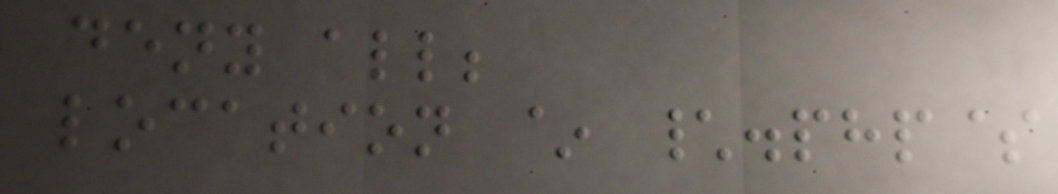deny all;
location ~ \.php$
